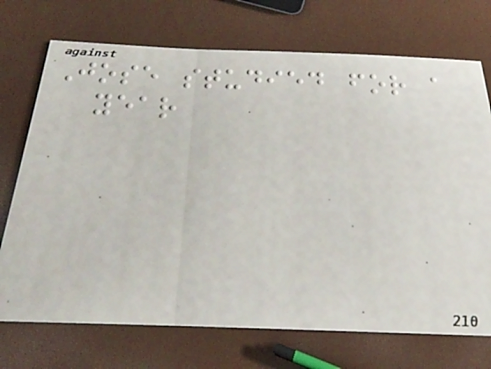Jose studied for a
year
